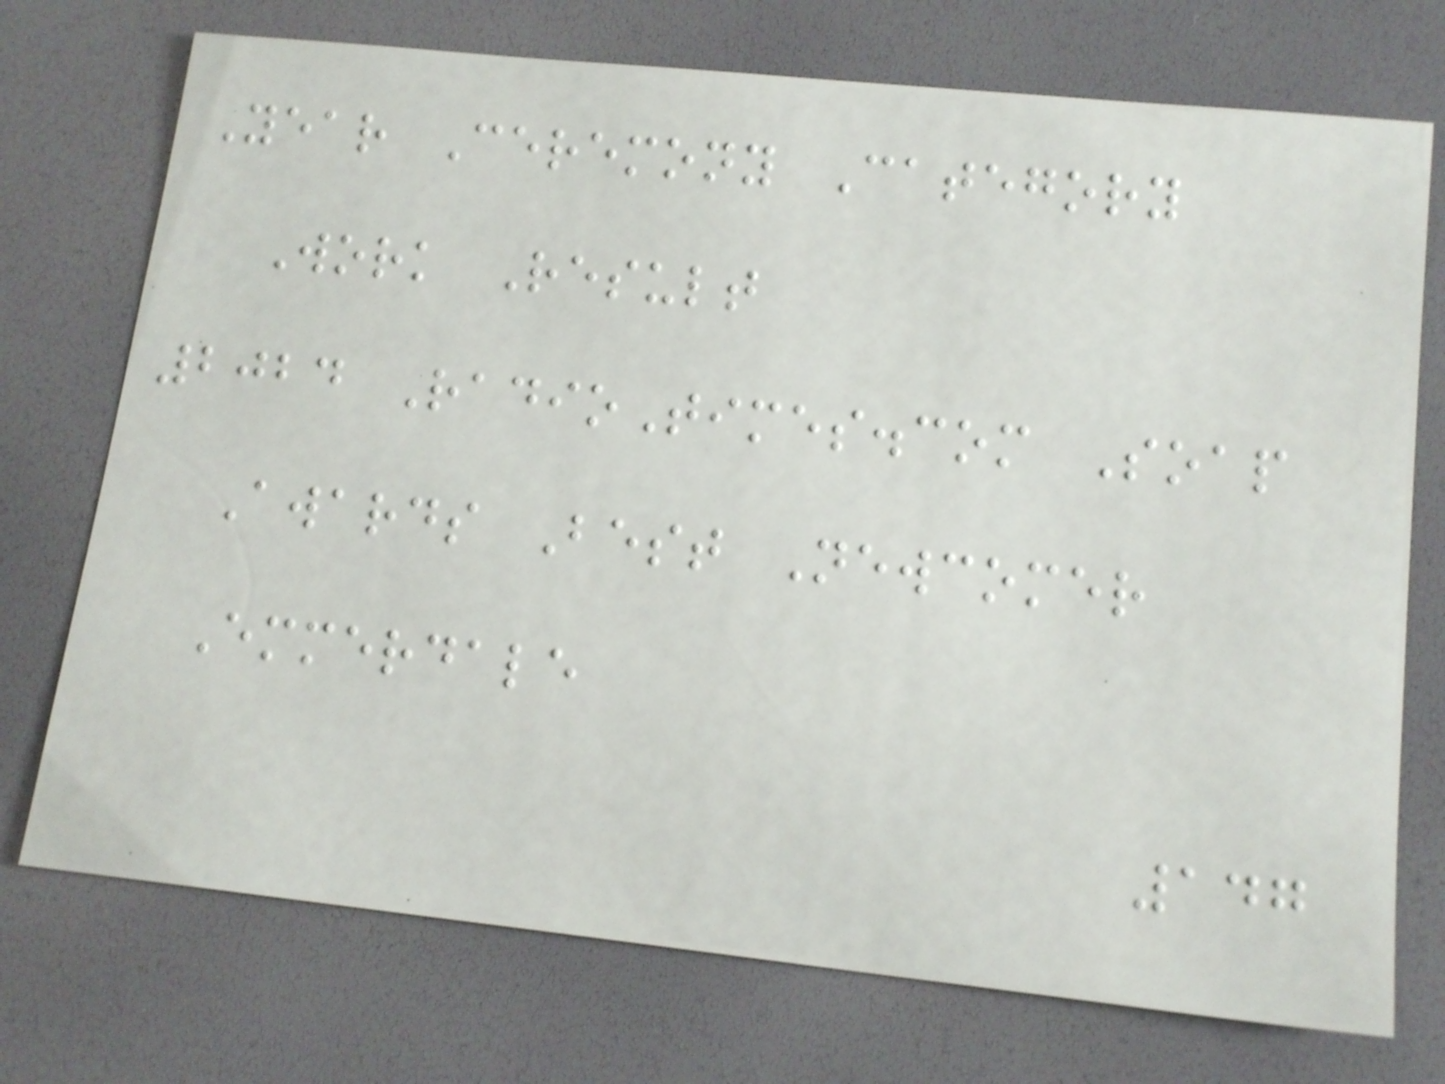Year Ceremony Category
Work Result
2024 RadioTimes.com Soap
Awards Best Newcomer
Emmerdale
147
